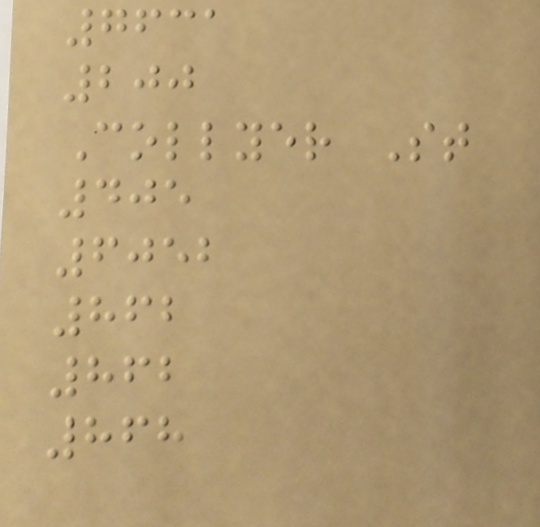7631
200
Collyer St
405
6052
862
862
868
